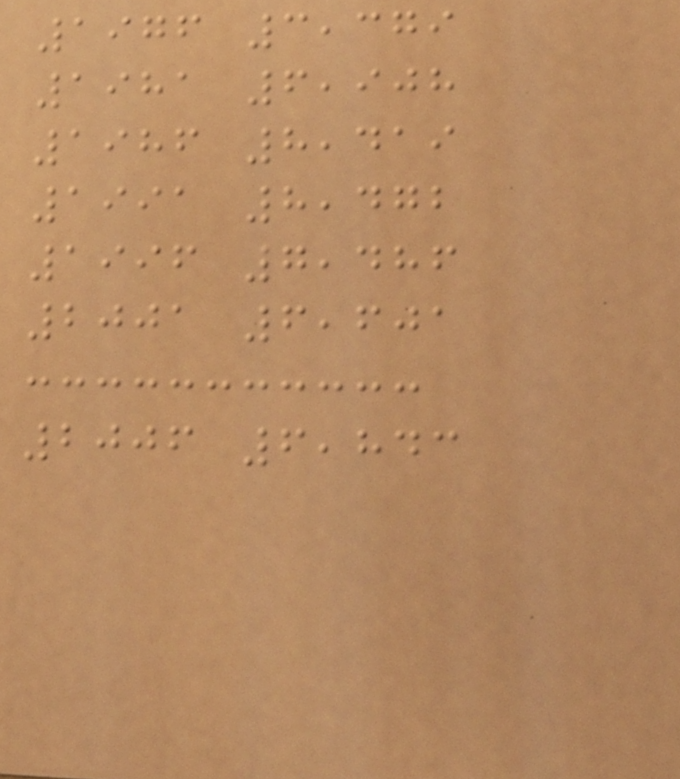1976 3,379
1981 6,908
1986 8,419
1991 8,472
1996 7,486
2001 6,601
2006 6,843
